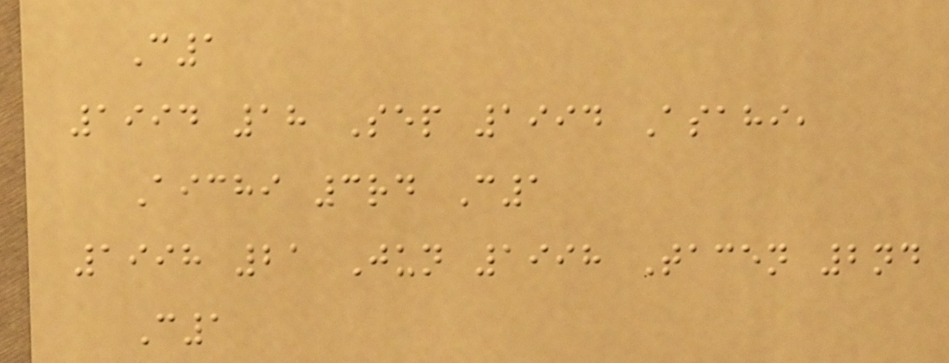C1
1994 18 Sep 1994 Asahi,
Aichi 3rd C1
1998 21 Jun 1998 Tacen 2nd
C1
